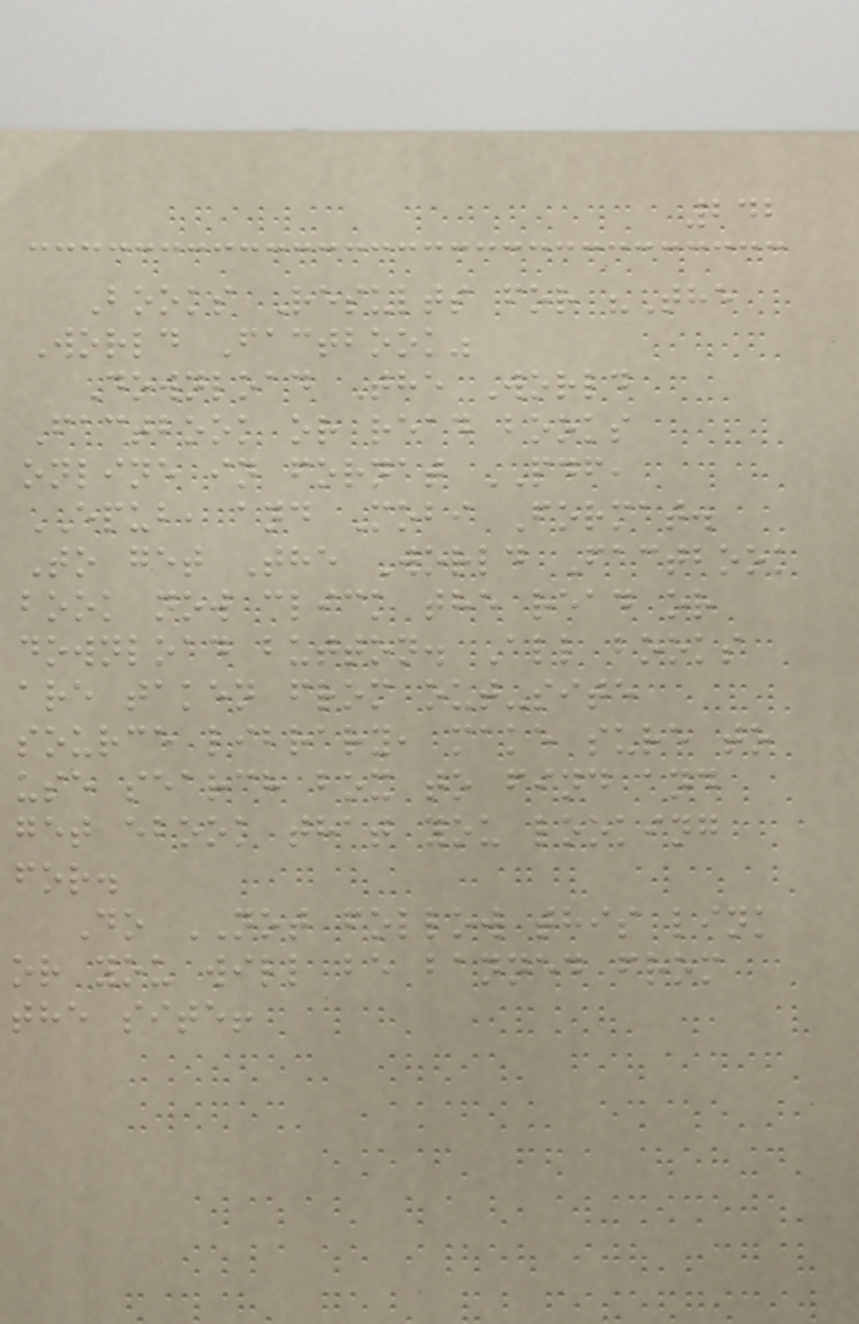242
Books Results for "The
World Factbook"
Download The World
Factbook or read books
online in fornat PDF,
EPUB, and Mobi Format.
To get The World Factbook
book now click the read or
download button. All books
are taken from out-site
source library, make sure to
use search box to find and
get ebook that you looking
for.
Do NOT follow this link
or you will be banned from
the site!
